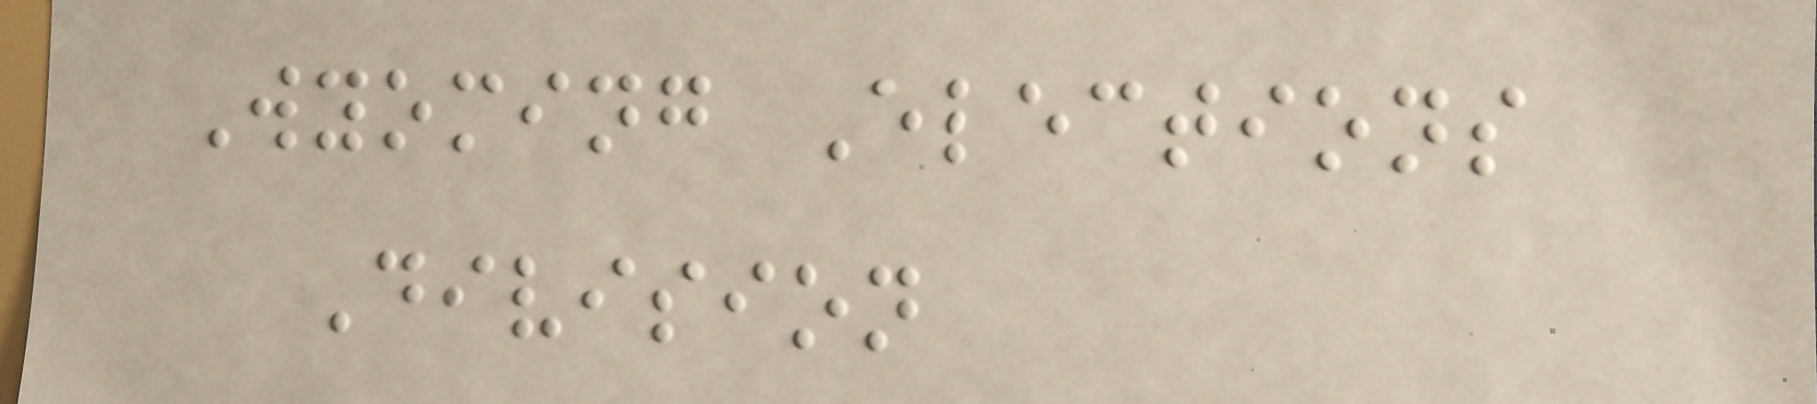Wyoming Elections
Division
